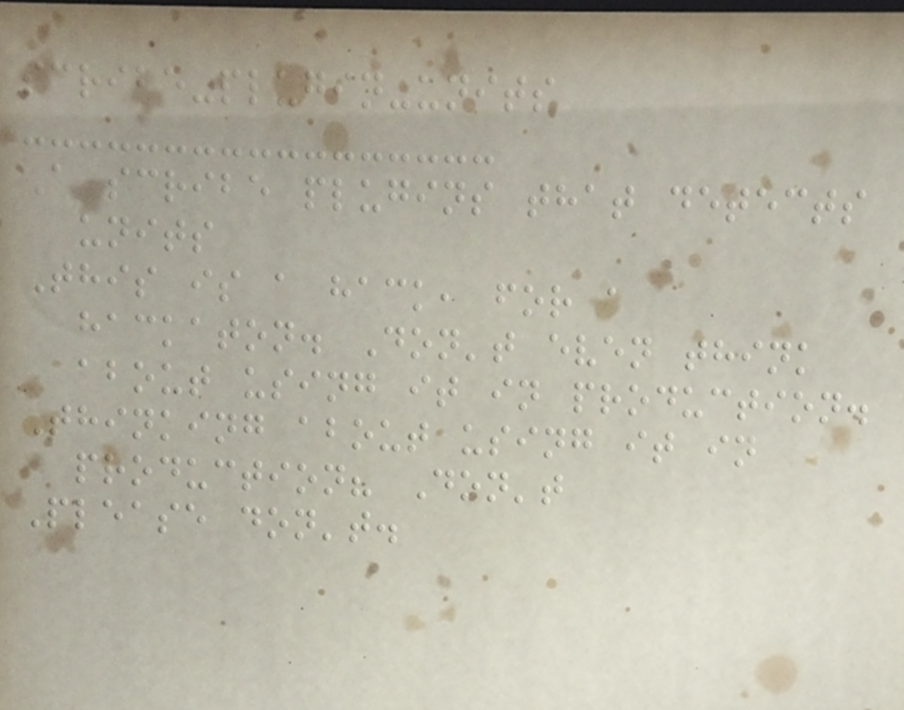scribe-plugin-units
A scribe plugins that detects
units
This is a hack, for a
hackaton. Don't even think
about using it in production.
Thinking about using it in
production? Don't
Please don't.
